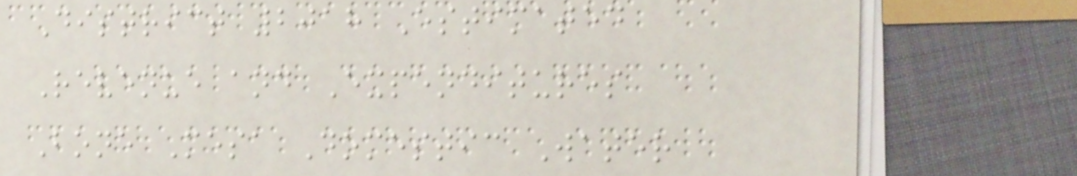District 2018 Estimated
Revenue and Expenditures
Bone Mesa Domestic Water
